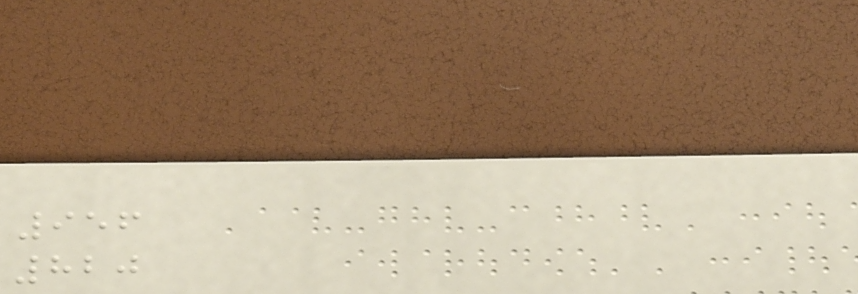956
820
